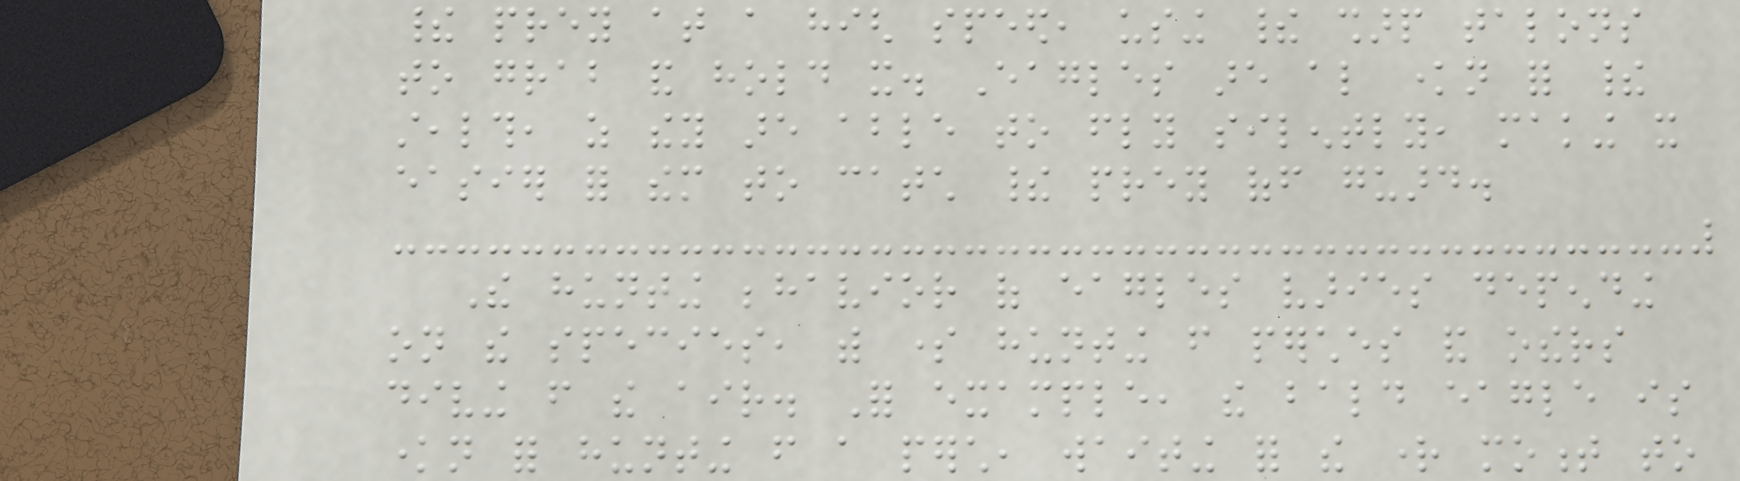their prey at a high speed, using their sharp talons
to grab and hold it. Eagles are also known for their
stealth, as they are able to fly silently, making it
easier for them to catch their prey off guard.
The hunting behavior of eagles varies depending
on the species, with some hunting from perches and others
diving from the air. For example, the bald eagle is
known for hunting from a perch, waiting for the right moment to
